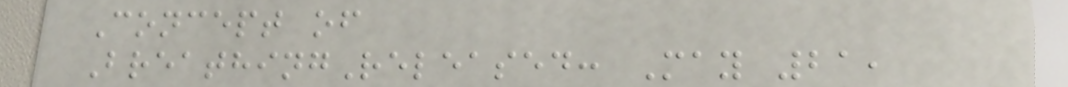Concept of
BreathingReleased: May 21,
